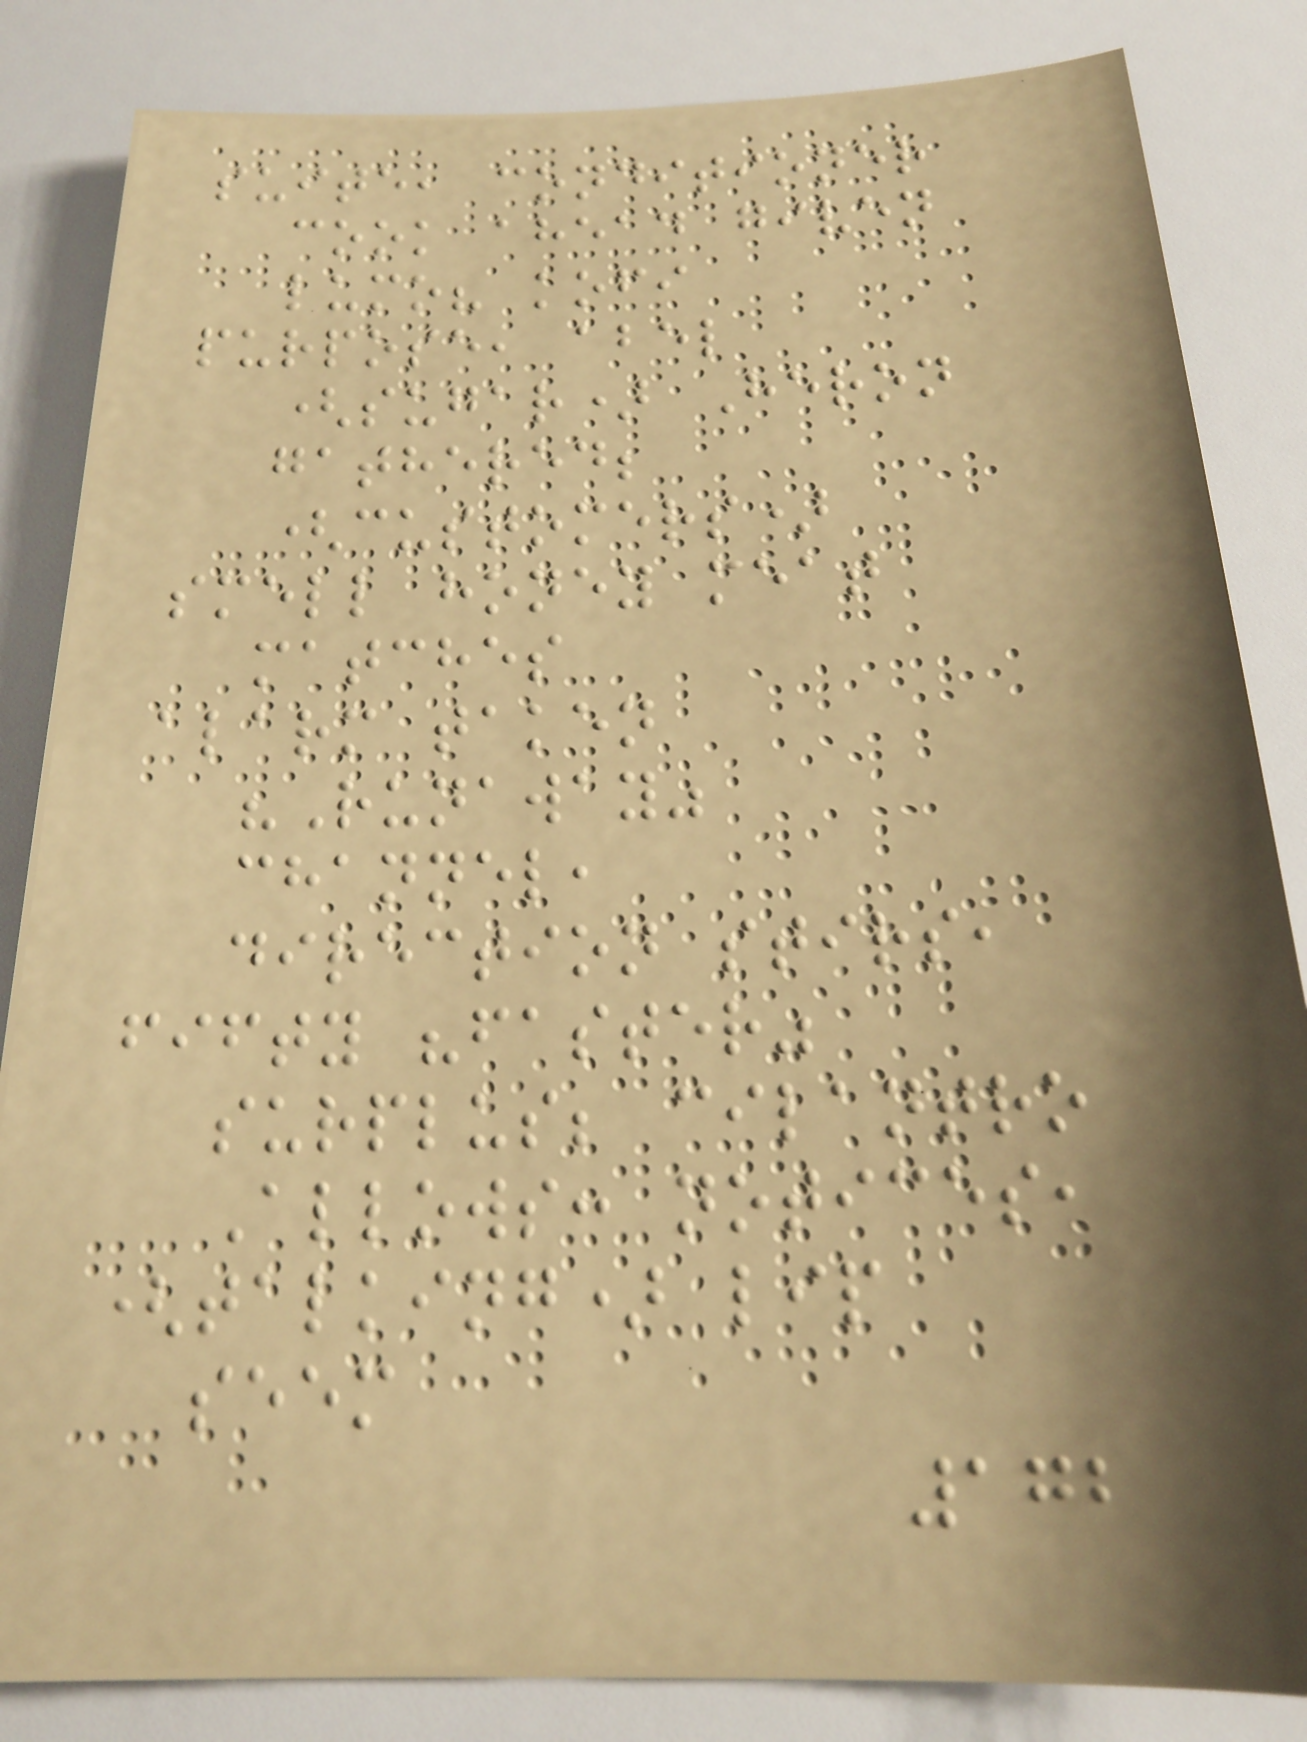suite, conditioner
cook ahead given
lumo? kofi
purpose, abel
(sugar) Heron
gathered;
(customers)
smell honey meat
matches
alarm taken
"Runaway"
channel,
direction stirs,
fifty "faster"
surplus; cilantro
Allows: notices,
(talking) lip
seem
172
